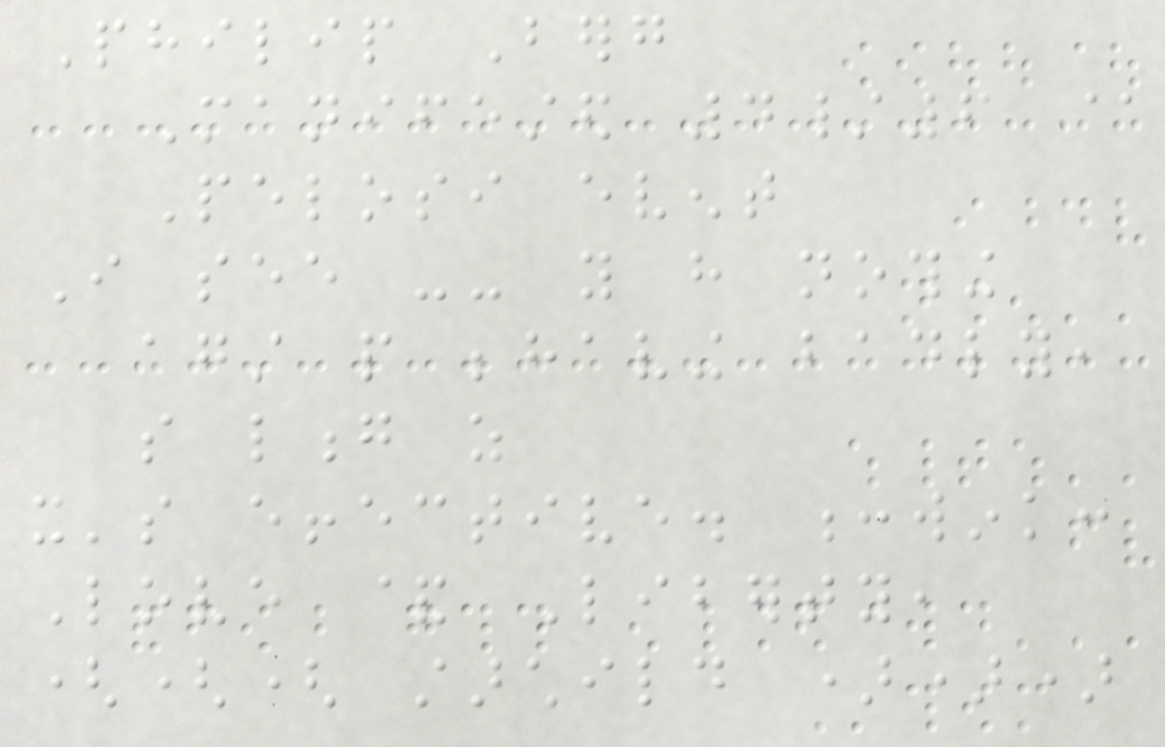Philip Berg
Manifested 4/6 @
Pelosi event
I see -- you have nothing
against people behaving badly,
so long as
it's effective. :wink:
Love & Liberty,
((( starchild )))
